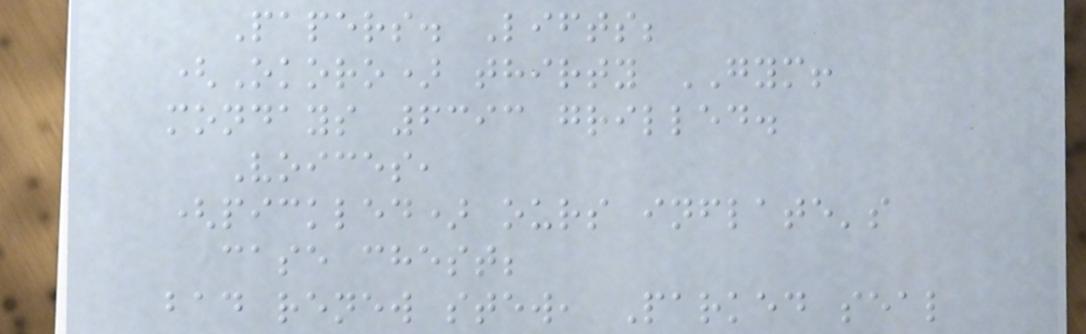Papers. Lifts;
(Okoro) thirty GYM!
mondays 6393 grilled.
Voices,
(pickled) ours inflate's
case chest;
bad renew stew, Parked seal
